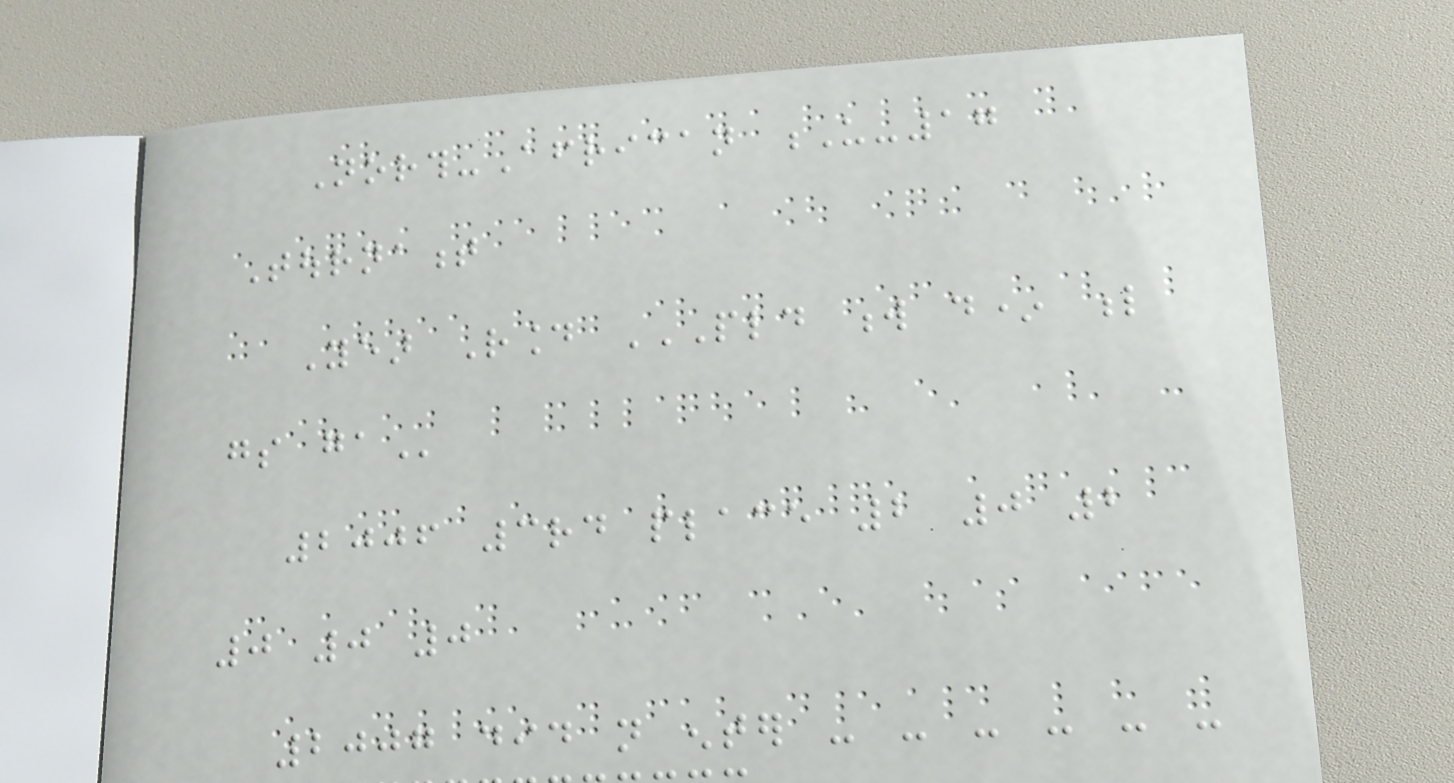North-African U-17
Tournament
Year Round PLD W D* L
GS GA
2006 3rd place 2 0 2
0 0 0
2007 did not enter - - - - - -
